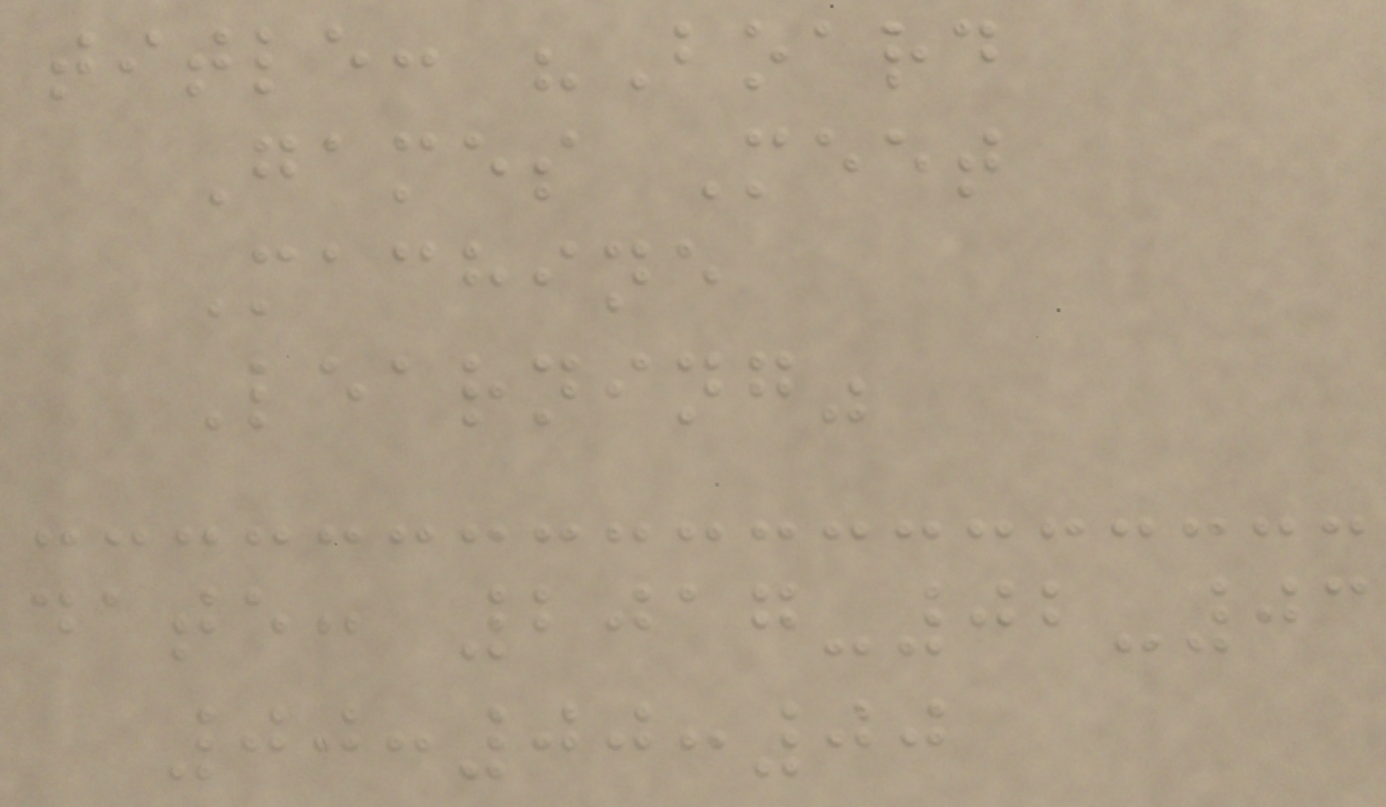title: "Board
Games Meet
Machine
Learning"
date: 2017-02-03
00:00:00
